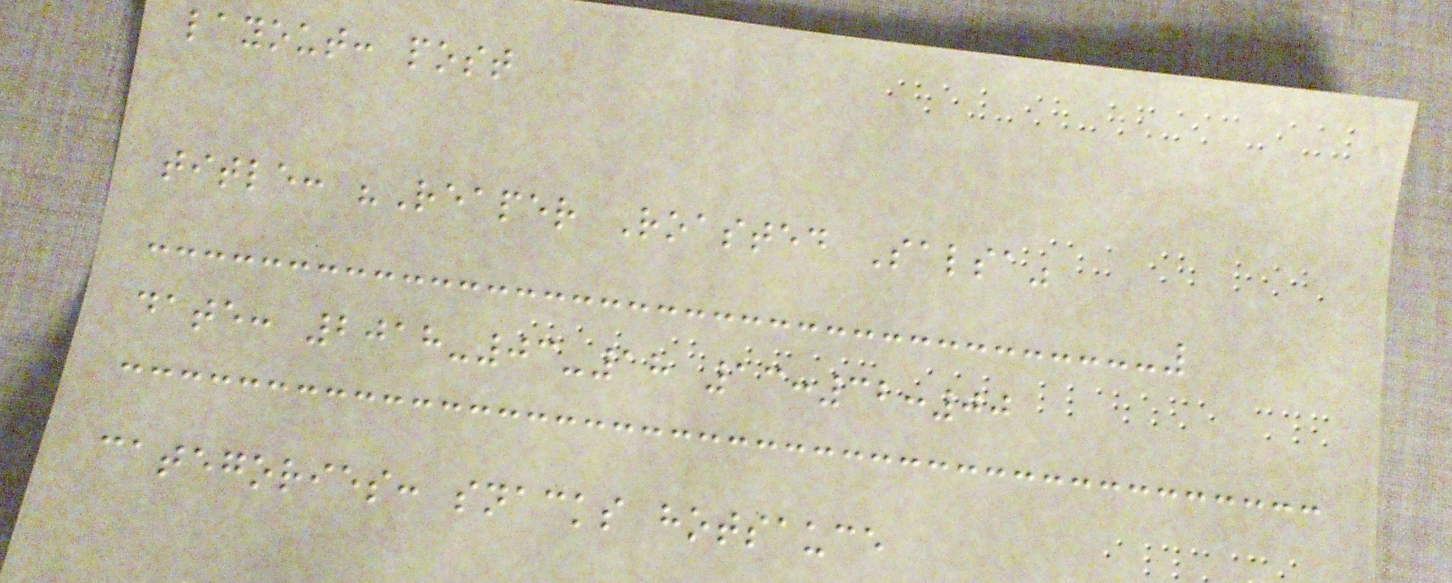layout: post
title: "Reaper Roasted Salsa"
date: 2018-03-18 13:32:00
categories: snacks hotsauce
